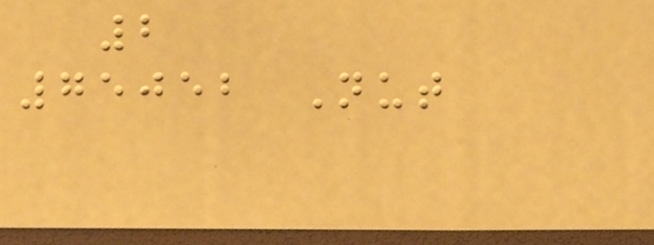2
75052 Nut
